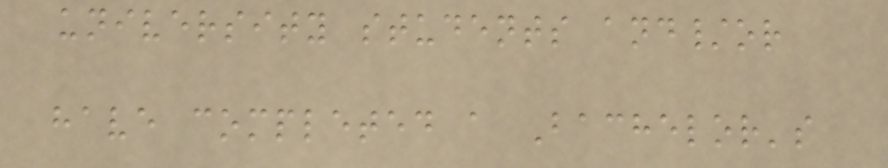university students and/or
have completed a Bachelor's
